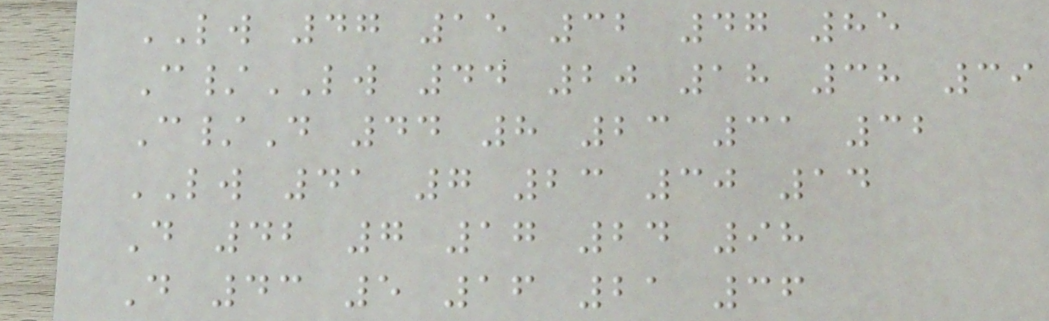LW 47 15 32 47 85
C/LW 44 20 18 38 39
C/D 44 8 23 31 32
LW 41 7 23 30 14
D 42 7 17 24 98
D 43 5 16 21 36
